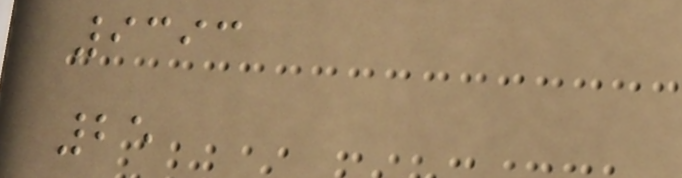9393
25
